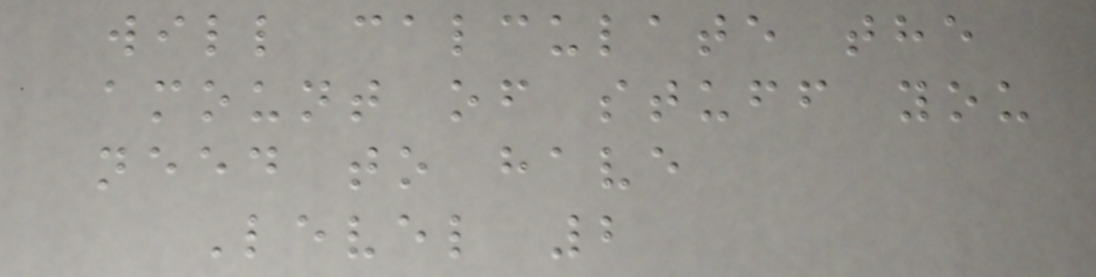will calculate the
amount of stuff you
need to have
Level 2
